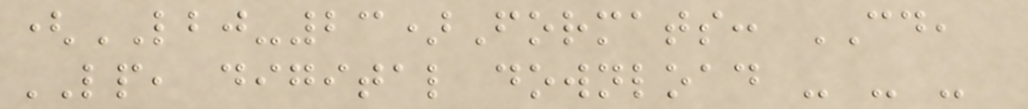(LBJ-23)Formats: CD,
LP, digital download - - -
